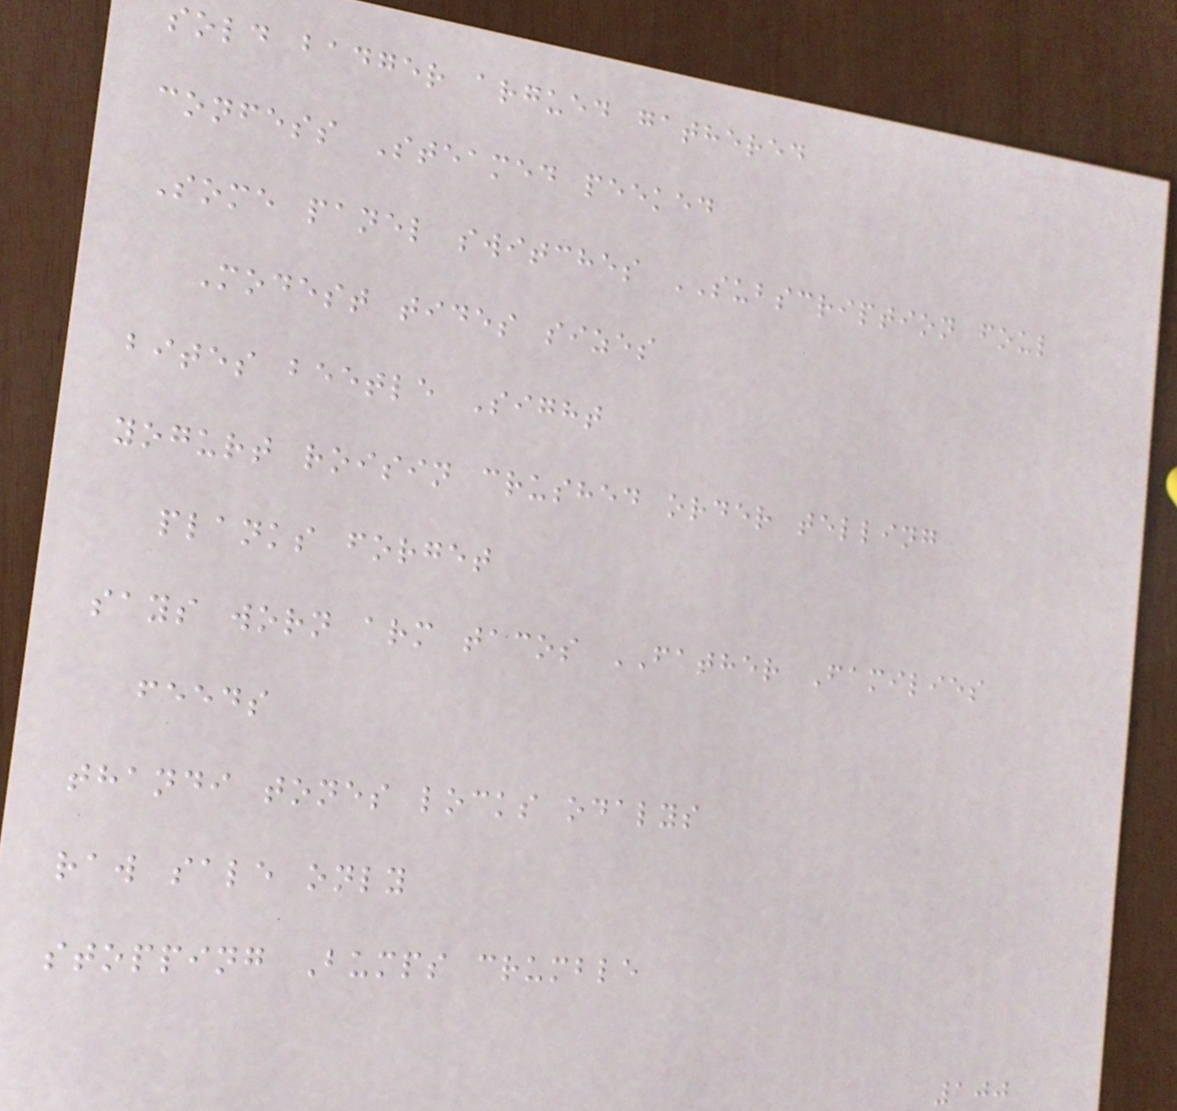sold badger argued gathered
confess Steamed peeked
Some panel switches SUBSCRIPTION foul
Modest tides sizes
bites beetle Sight
yogurt roisin crushed order telling
planks forget
says worn arm tacos FATHER Families
feeds
thandi tones locks odalys
raw sale only
stopping Bumps crumble
100
